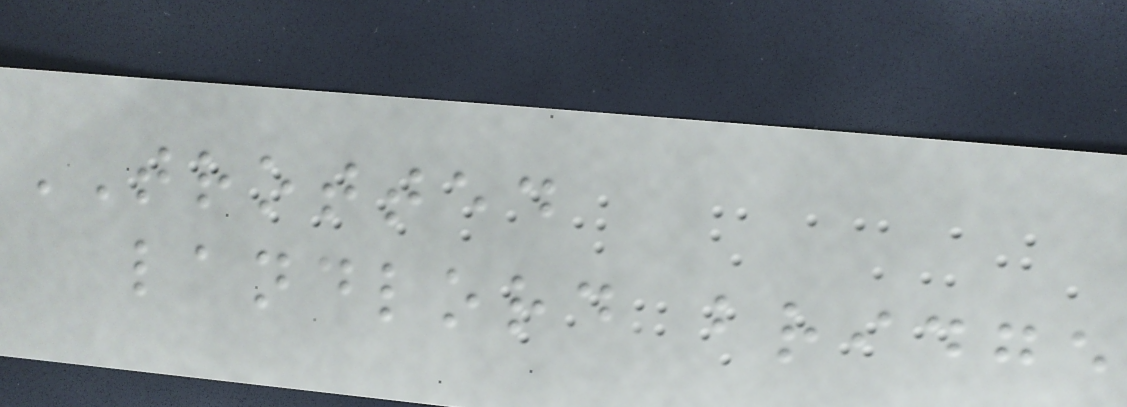TROTTED
landlord bridge
